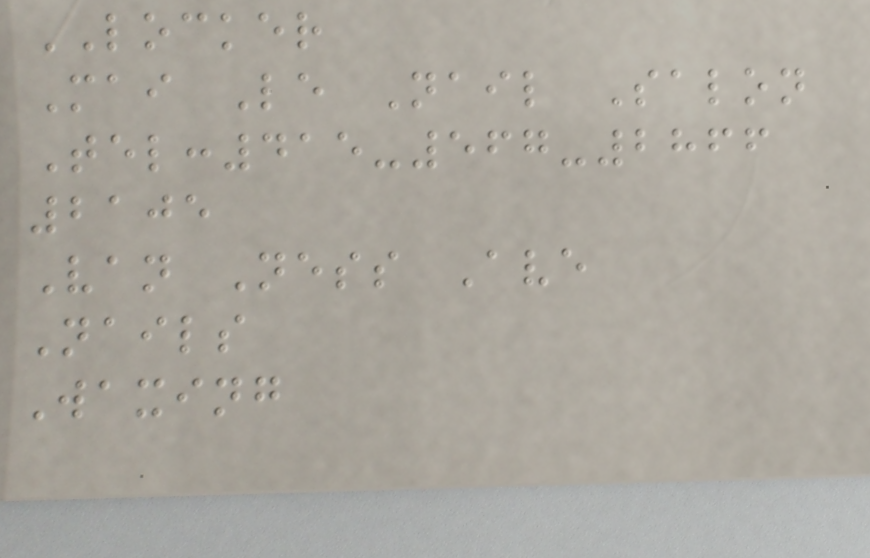LOCKER
Mai Le Nail Salon
Tel:415-567-2866
2105
Van Ness Ave
Nails
Waxing
